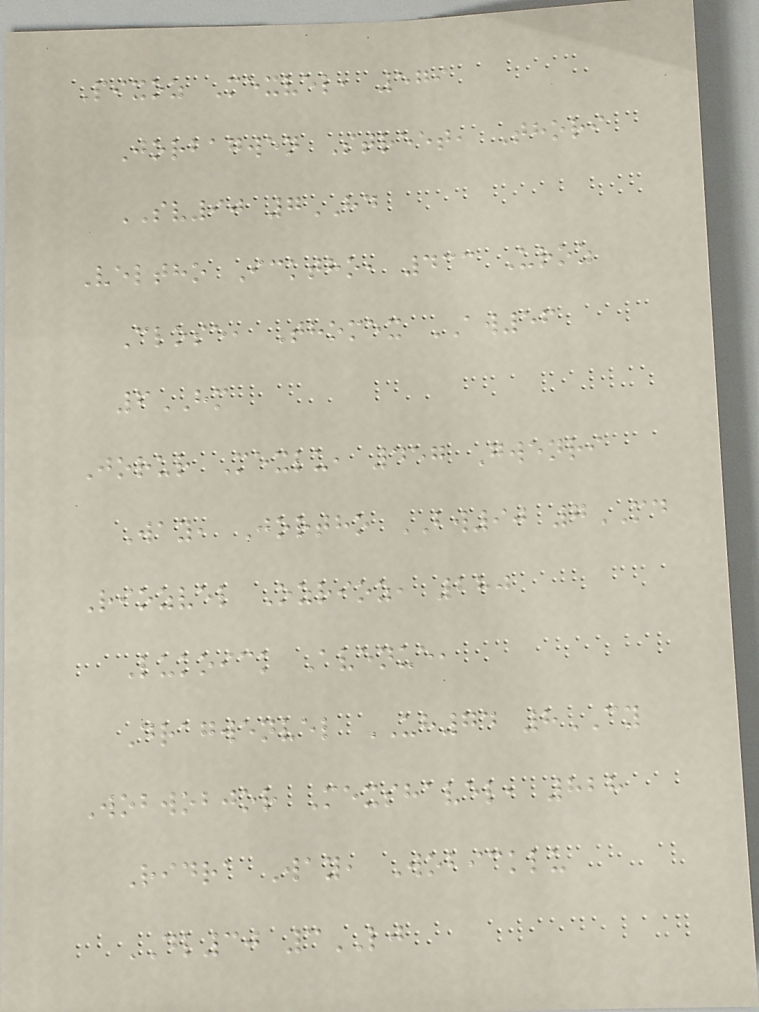Pixoz Mexvel, 579
Jorbagwen Street, Thori
SV90 7HD
Veltho Icktho, 433 Uroz
Close, Thomex AW56
6HM
Jorur Mexlu, 457 Gwenri
Way, Jortho BW90 7MD
Riozvel Ozrioz, 280
Lukoick Avenue,
Dragwenvel UH74 8CY
Wobwobjor Mexshavel, 828
Ridra Way, Wobicklu
DL30 3LJ
